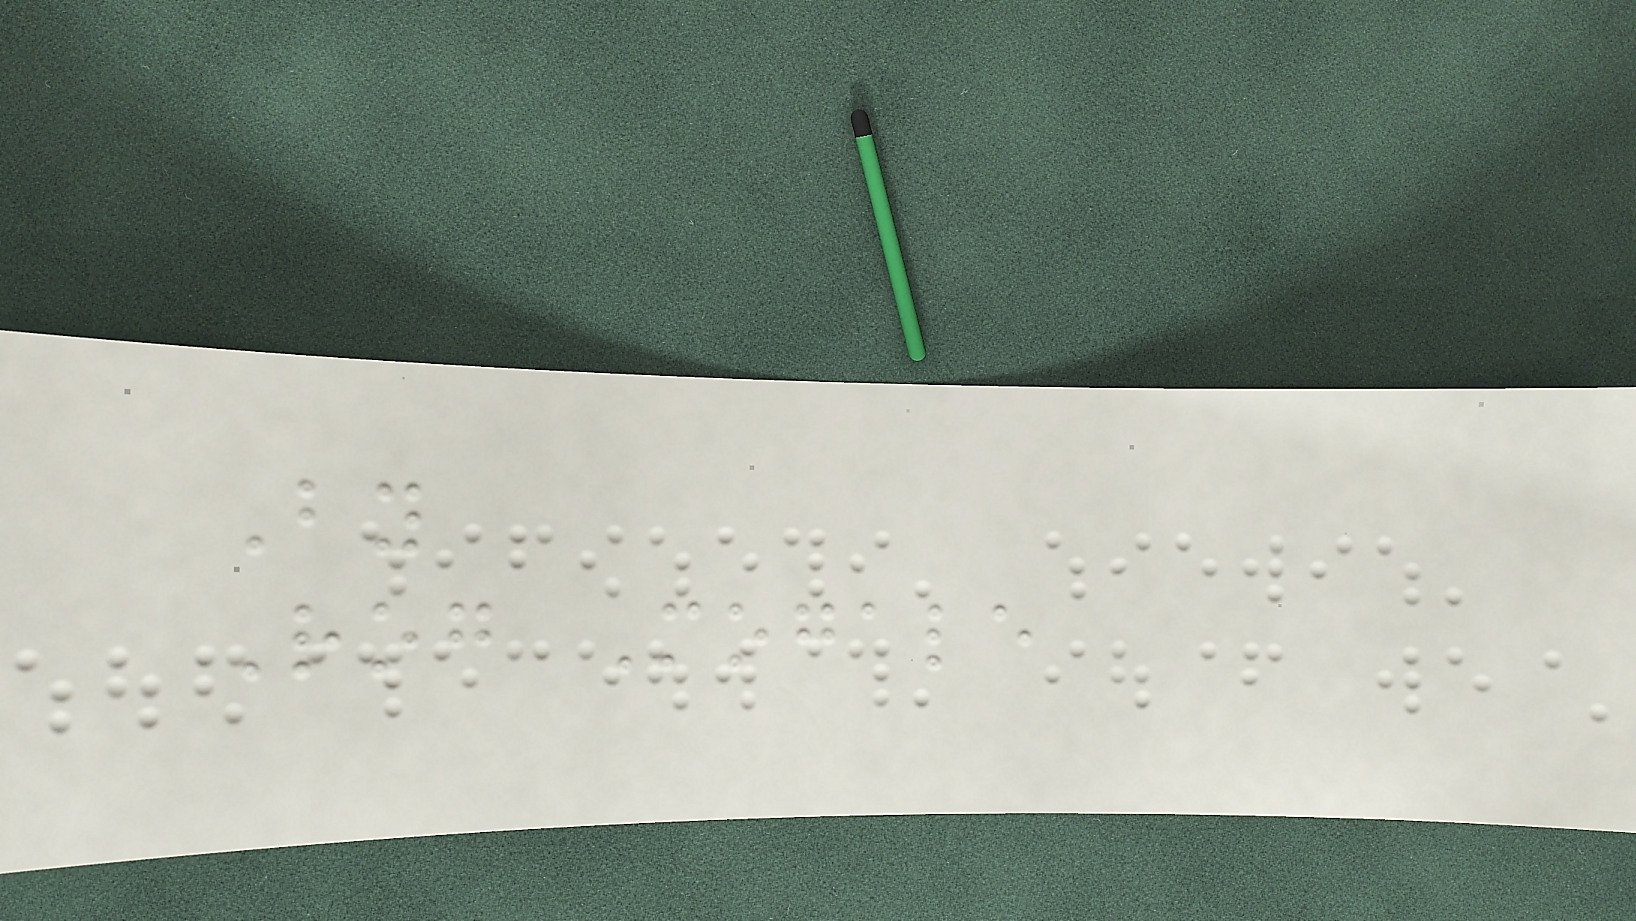By
Rog Mogale
